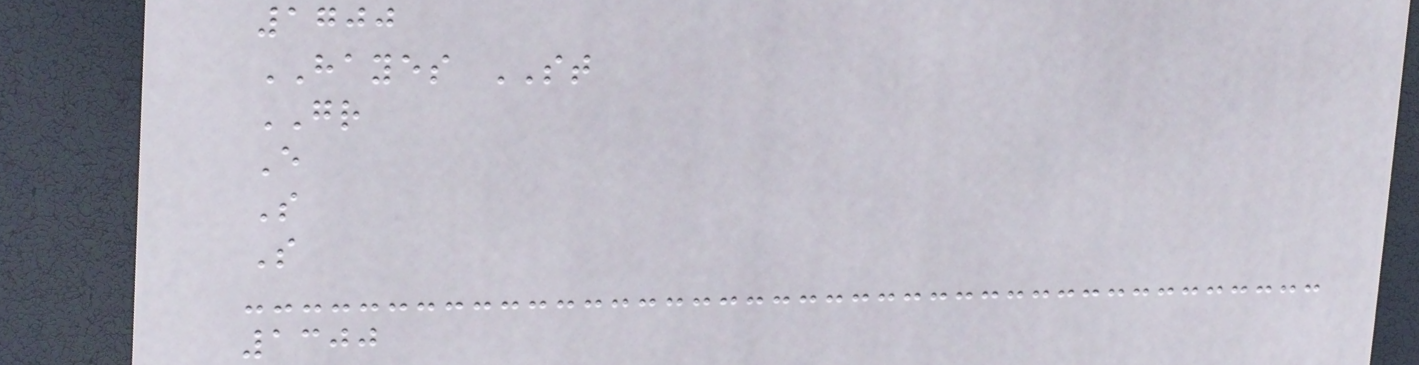1700
HAYES ST
GR
E
S
S
1300
